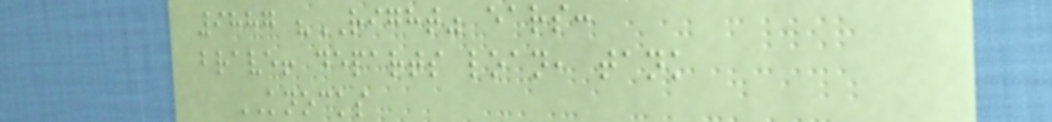9887 "RIGHT" ears:
brave! departs loan, tank
KNOCKS
